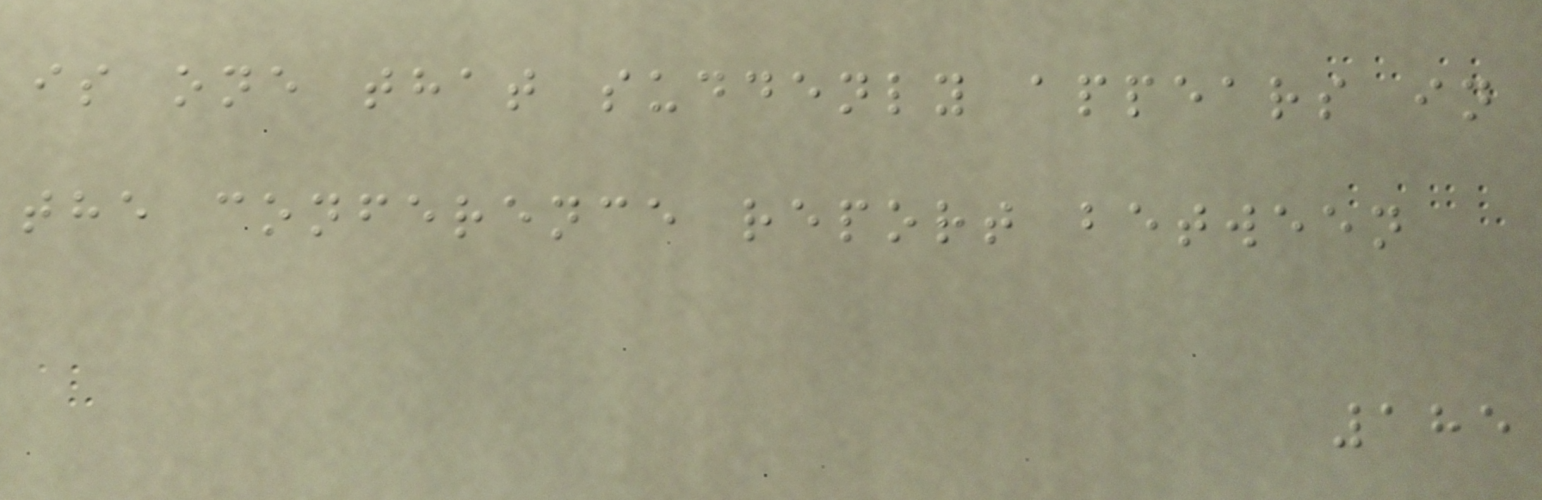is one that suddenly appears in
the conference report between
185
